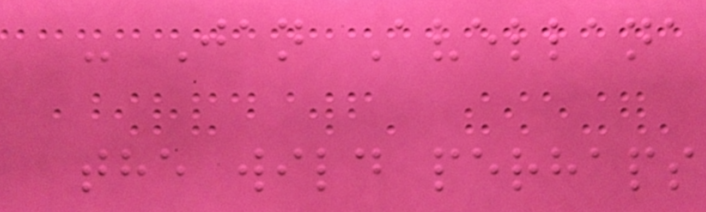- Jan Avellana
the wild perhaps
